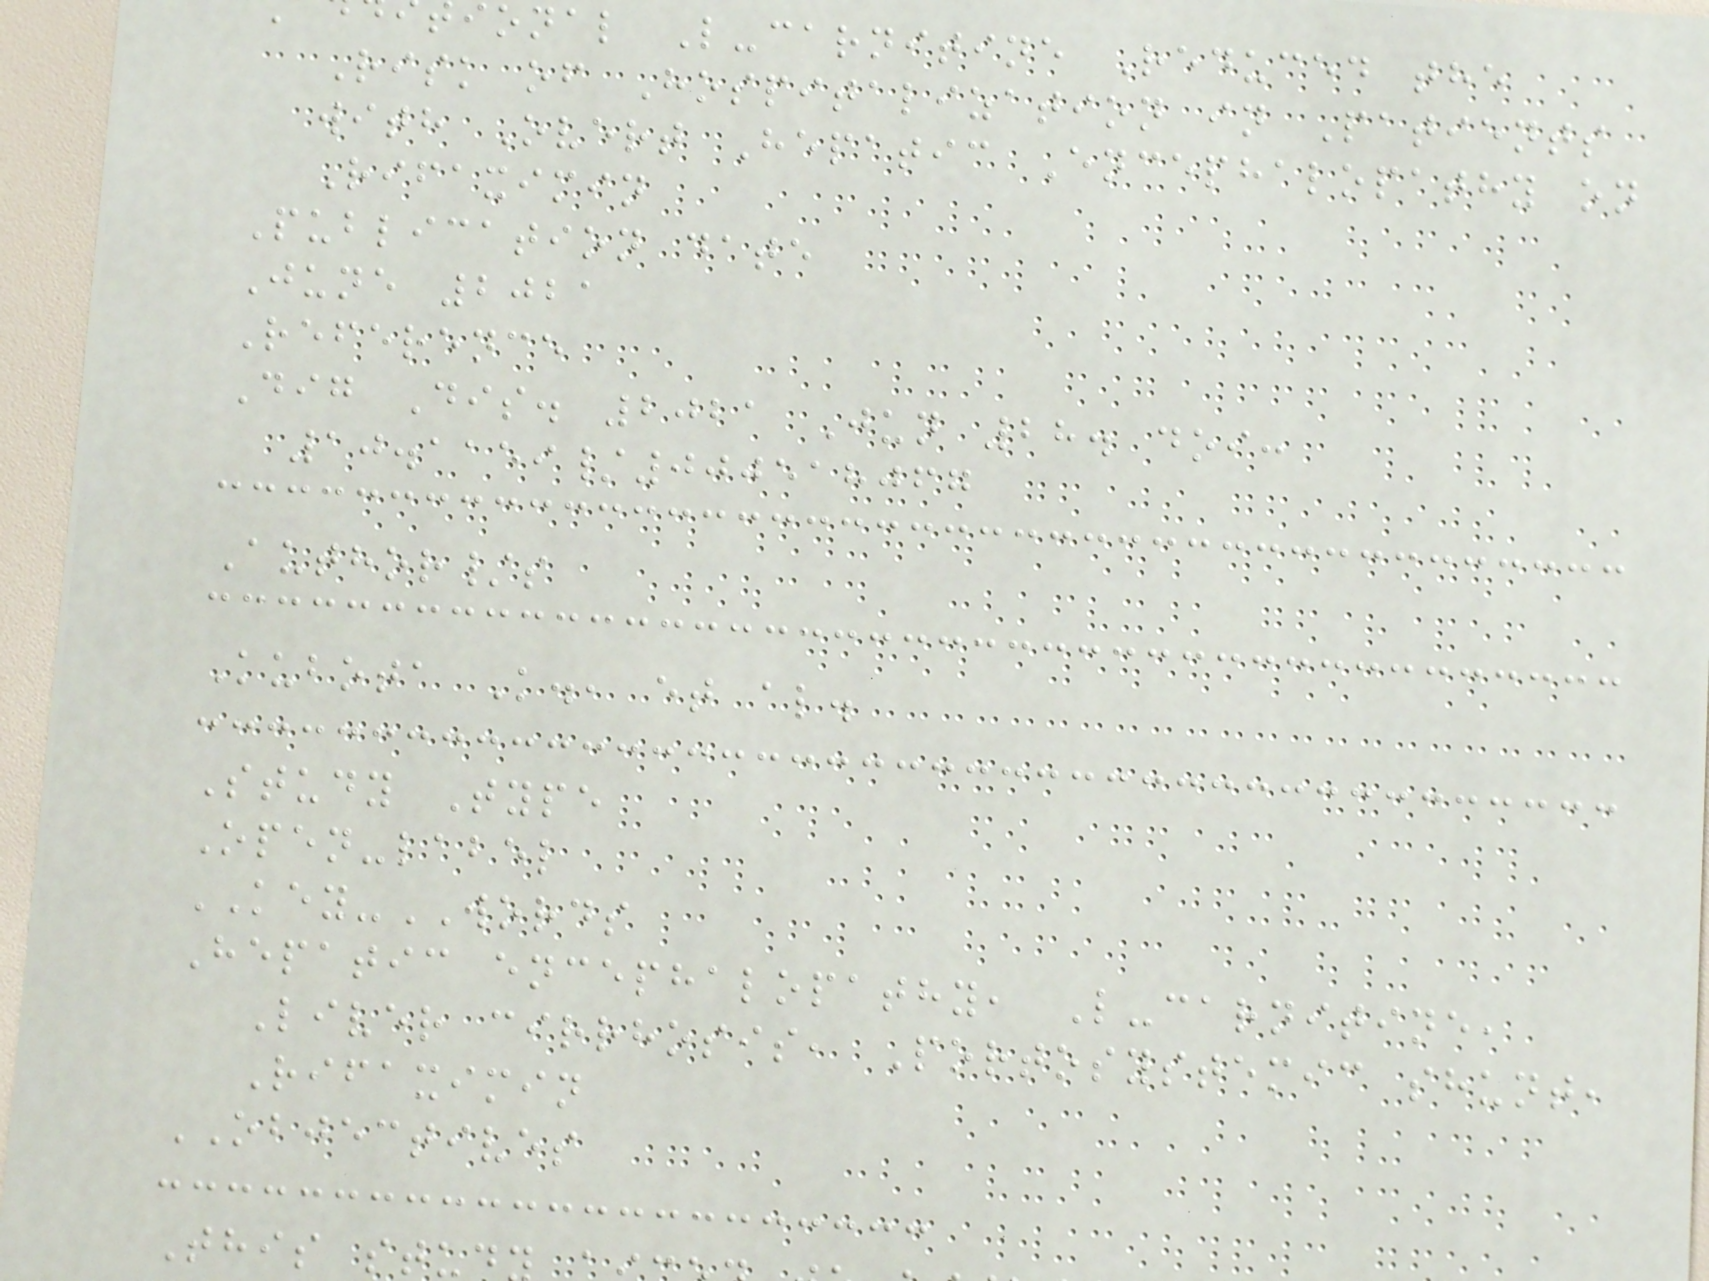ional L-carnitine Reduced the
Risk of Hospitalization in Patients
with Overt Hepatic Encephalopathy on
Rifaximin
Publication date
June 2021
Reference
Dig Dis. 2021 Jun 28. doi:
10.1159/000518067
Author/s
Kubota K., et al.
Study Type
Open-label
KEY-WORDS
Hepatic encephalopathy, L-carnitine,
Liver cirrhosis, Portosystemic shunt,
Rifaximin
OBJECTIVES
This stu
